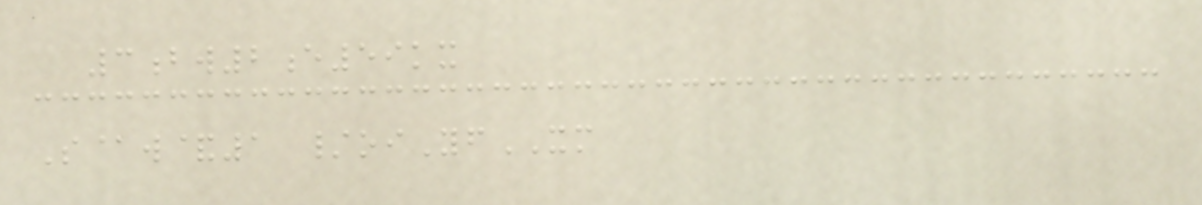3bw2e59kx
S@w&1 /oiYfXM
